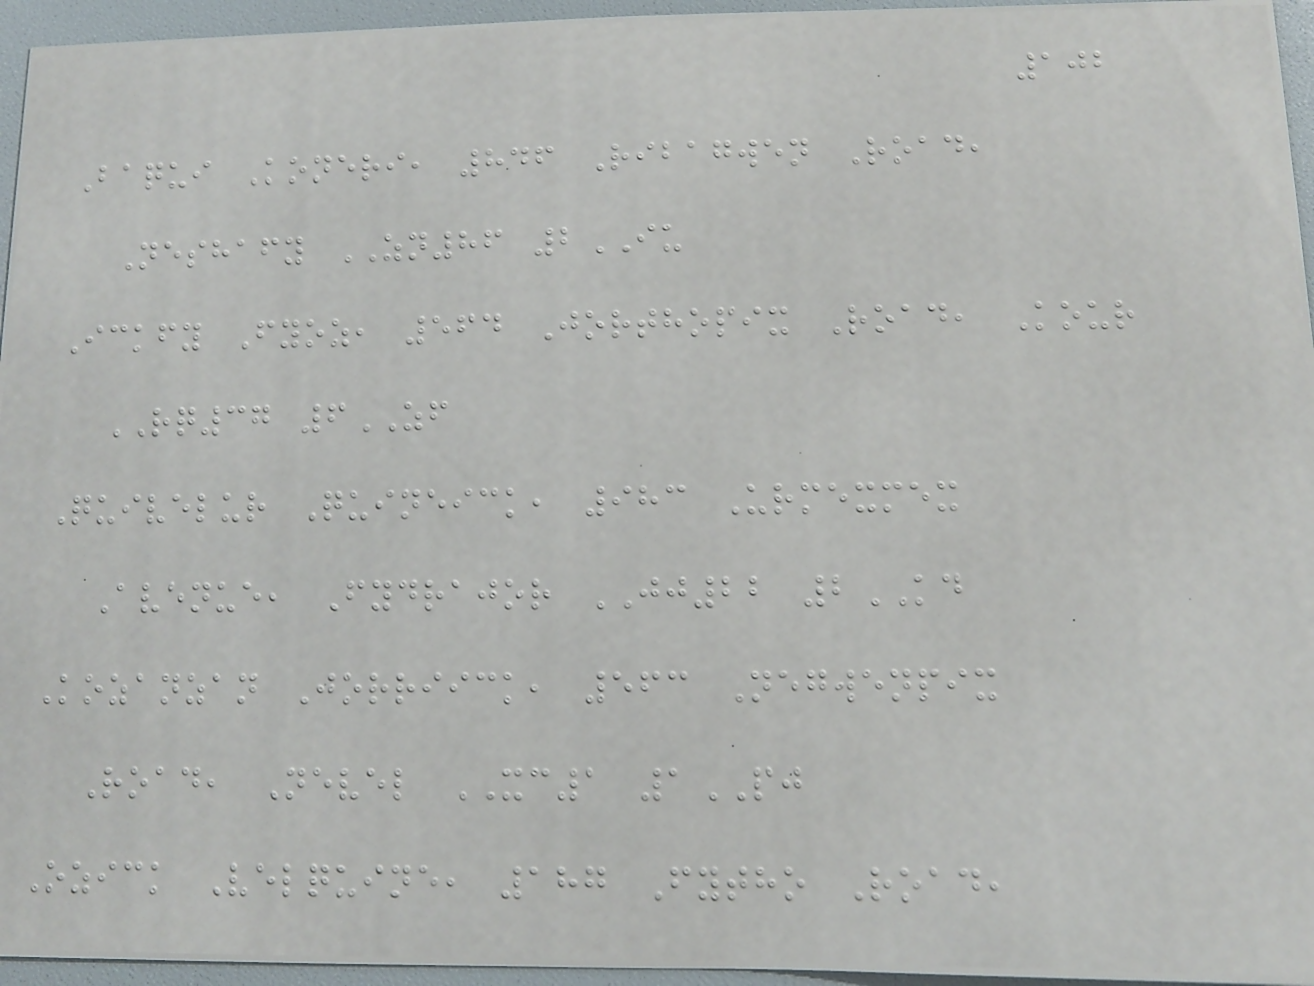102
Baqui Koneri, 846 Ribagwen Road,
Neshafy ZN86 2IU
Ickfy Fyoz, 564 Jorthopix Road, Kour
RQ37 6ZF
Quivelur Quineick, 983 Urmexmex
Avenue, Fydrajor JJ22 2KD
Kozanzan Jorriick, 563 Negwenpix
Road, Nevel XC1 1PJ
Ozick Velquine, 187 Fytho Road,
